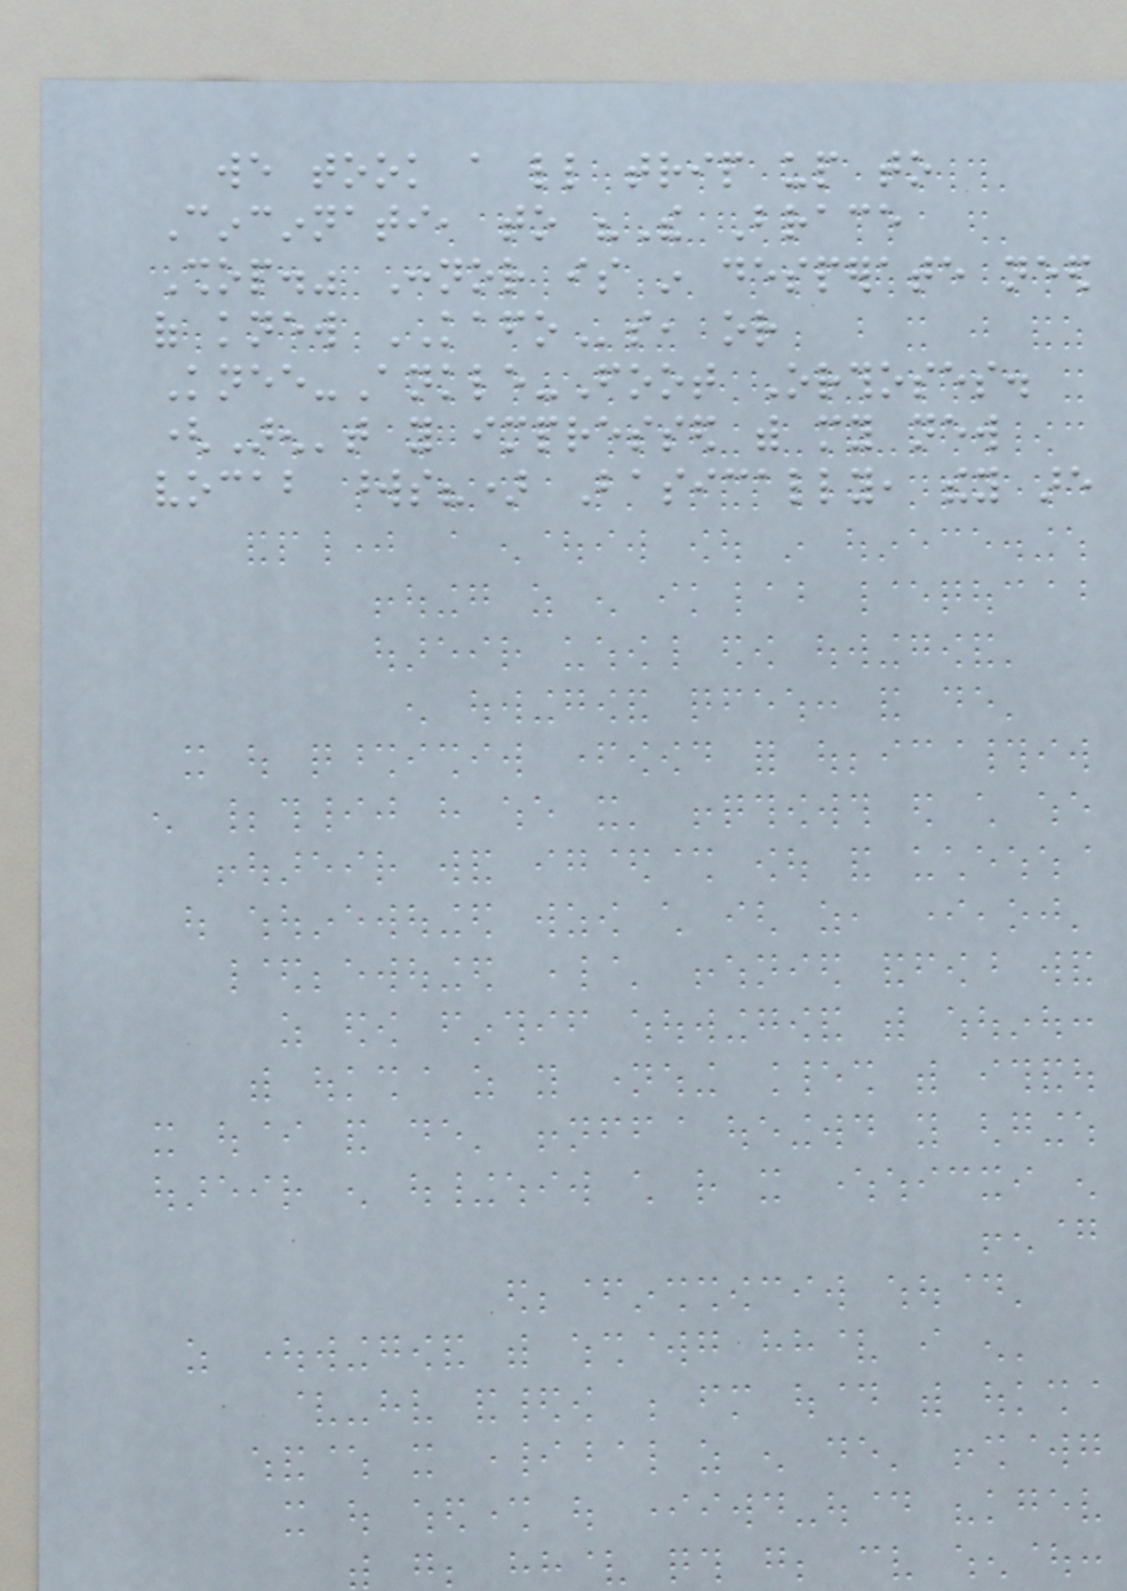we took a little trip up to
Cincinnati, to "The Brace
Shop." Connor is in desperate need
of knew KAFOs, or
Knee-Ankle-Foot Orthoses.
(Aren't you impressed with my new
vocab words?) Basically, they are
